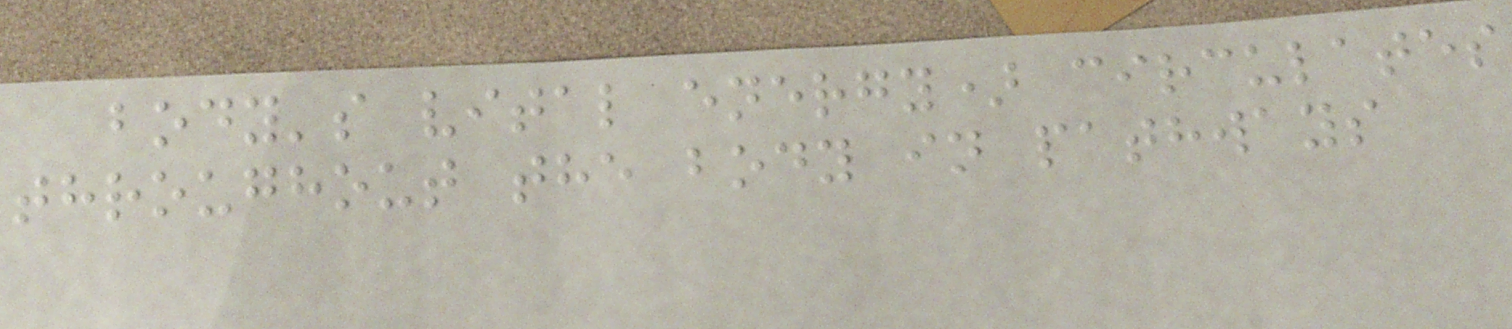body's vital energy) circulates
throughout the body in pathways
